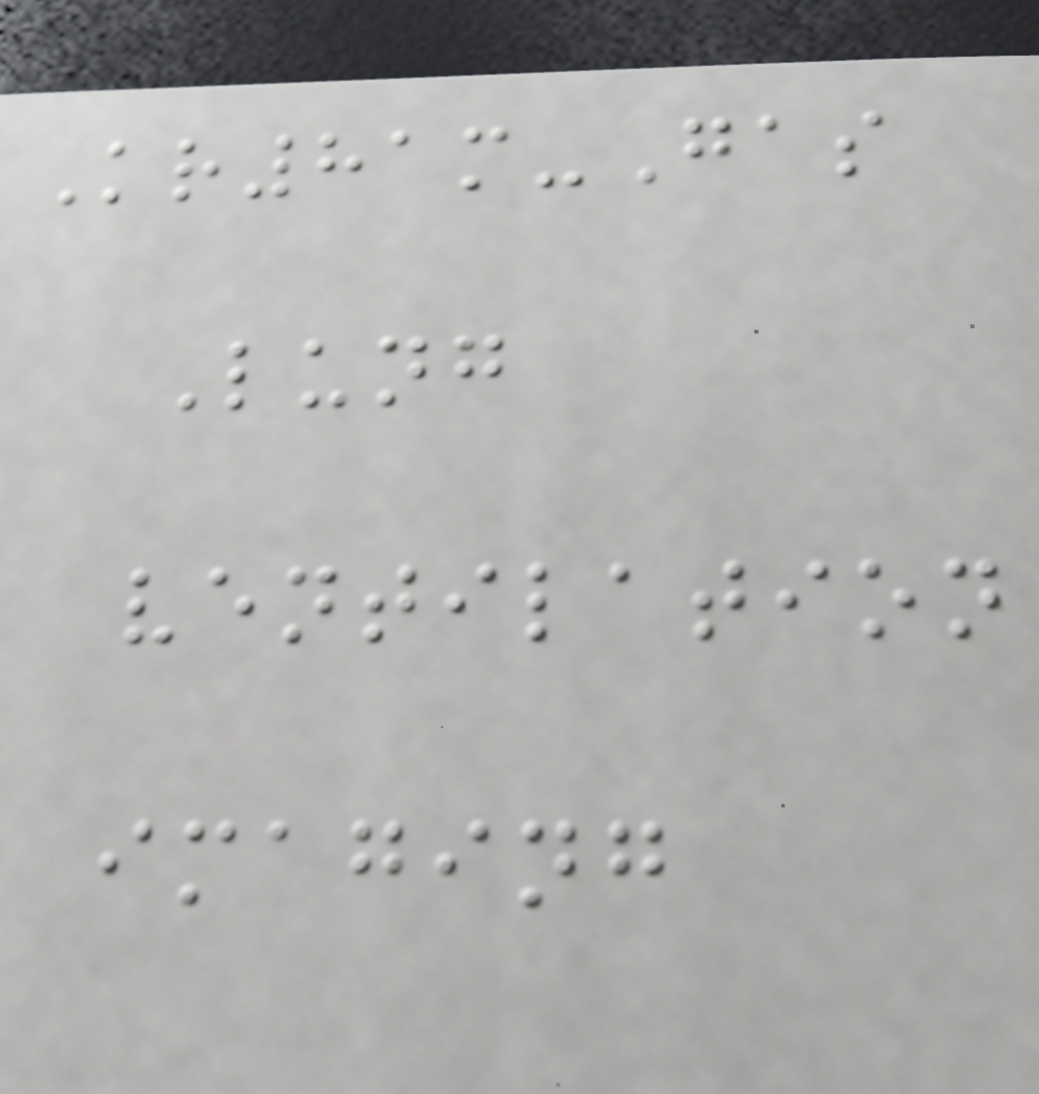Kr81m-Gas
Lung
ventilation
imaging
